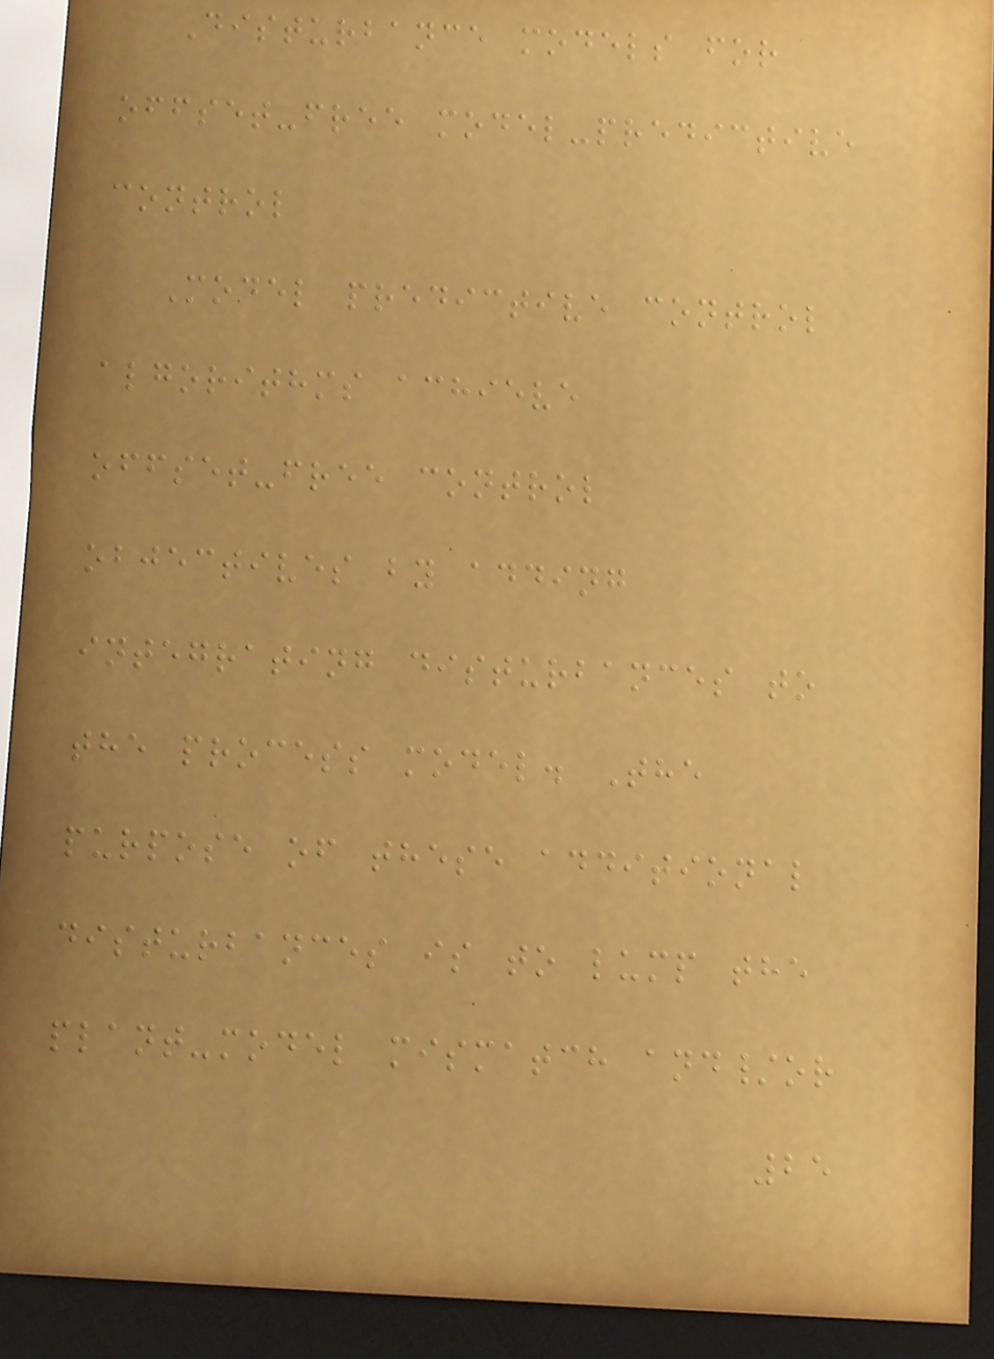Disturbance models for
offset-free model-predictive
control
Model predictive control
algorithms achieve
offset-free control
objectives by adding
integrating disturbances to
the process model. The
purpose of these additional
disturbances is to lump the
plant-model mismatch and/or
25
